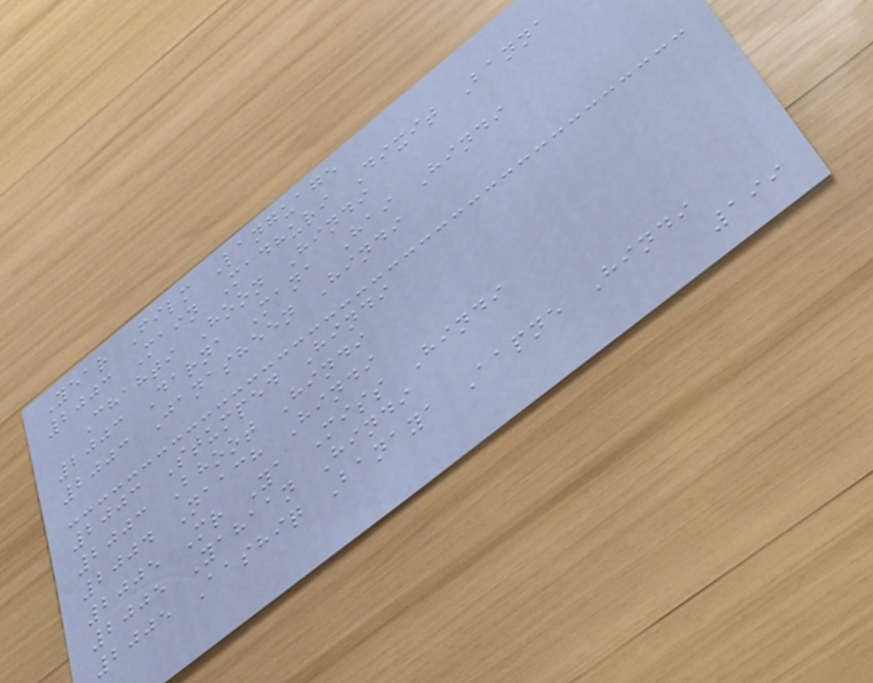Year Film Language
2003 Main Madhuri Dixit Banna
Chahti Hoon Hindi
2003 Darna Mana Hai Hindi
2003 Janasheen Hindi
2003 Stumped Hindi
2003 Bhoot Hindi
2004 Naach Hindi
2005 Mr Ya Miss Hindi
2005 Yahaan Hindi
2005 Aashiq Banaya Aapne Hindi
199
